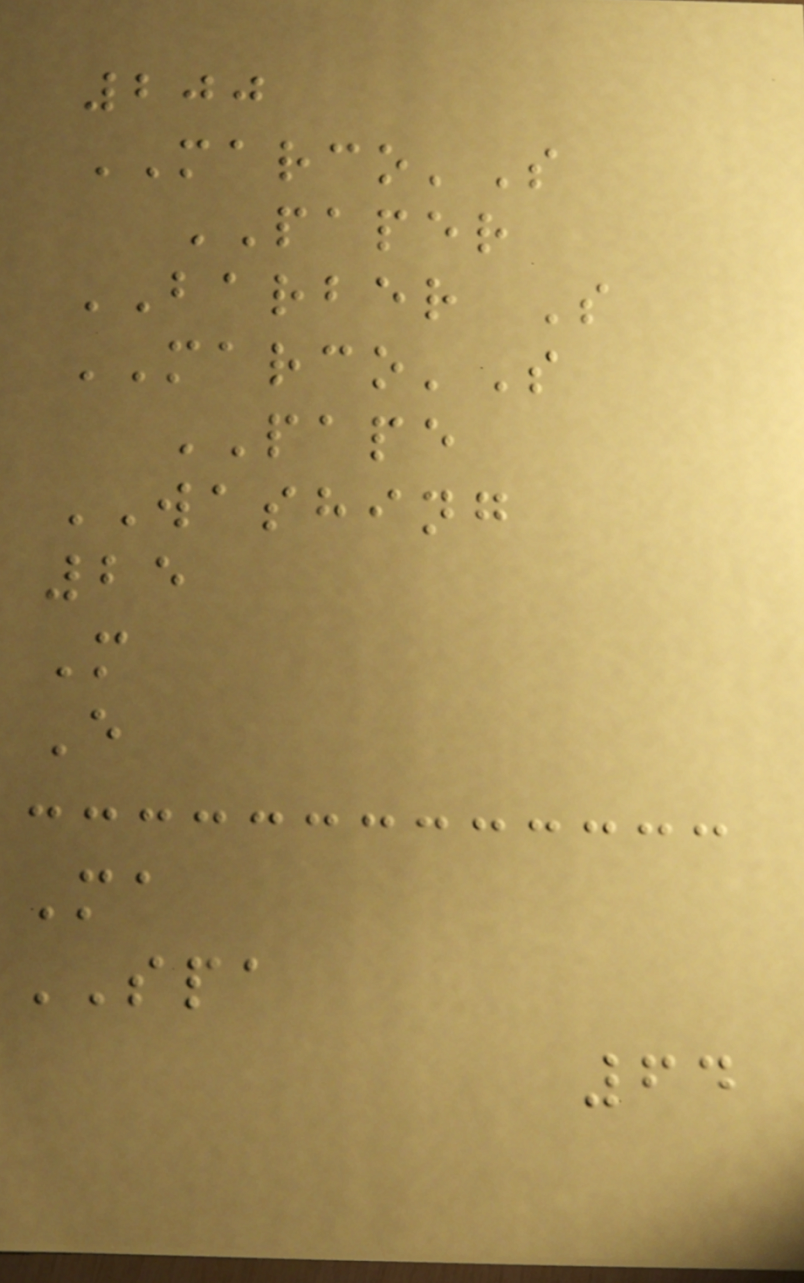200
MARCO'S
PAPER
BARBER S
MARCO'S
PAPE
WASHING
25
M
E
Ma
SPA
64
